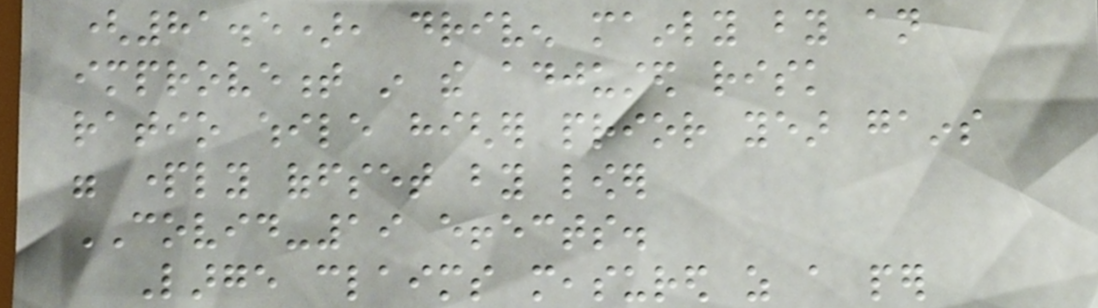(81.5), driven mainly by an
improvement in the adjusted risk
ratio while higher prior year gains
were partly offset by lower
COVID-19 effects.
Large claims measured as a per
